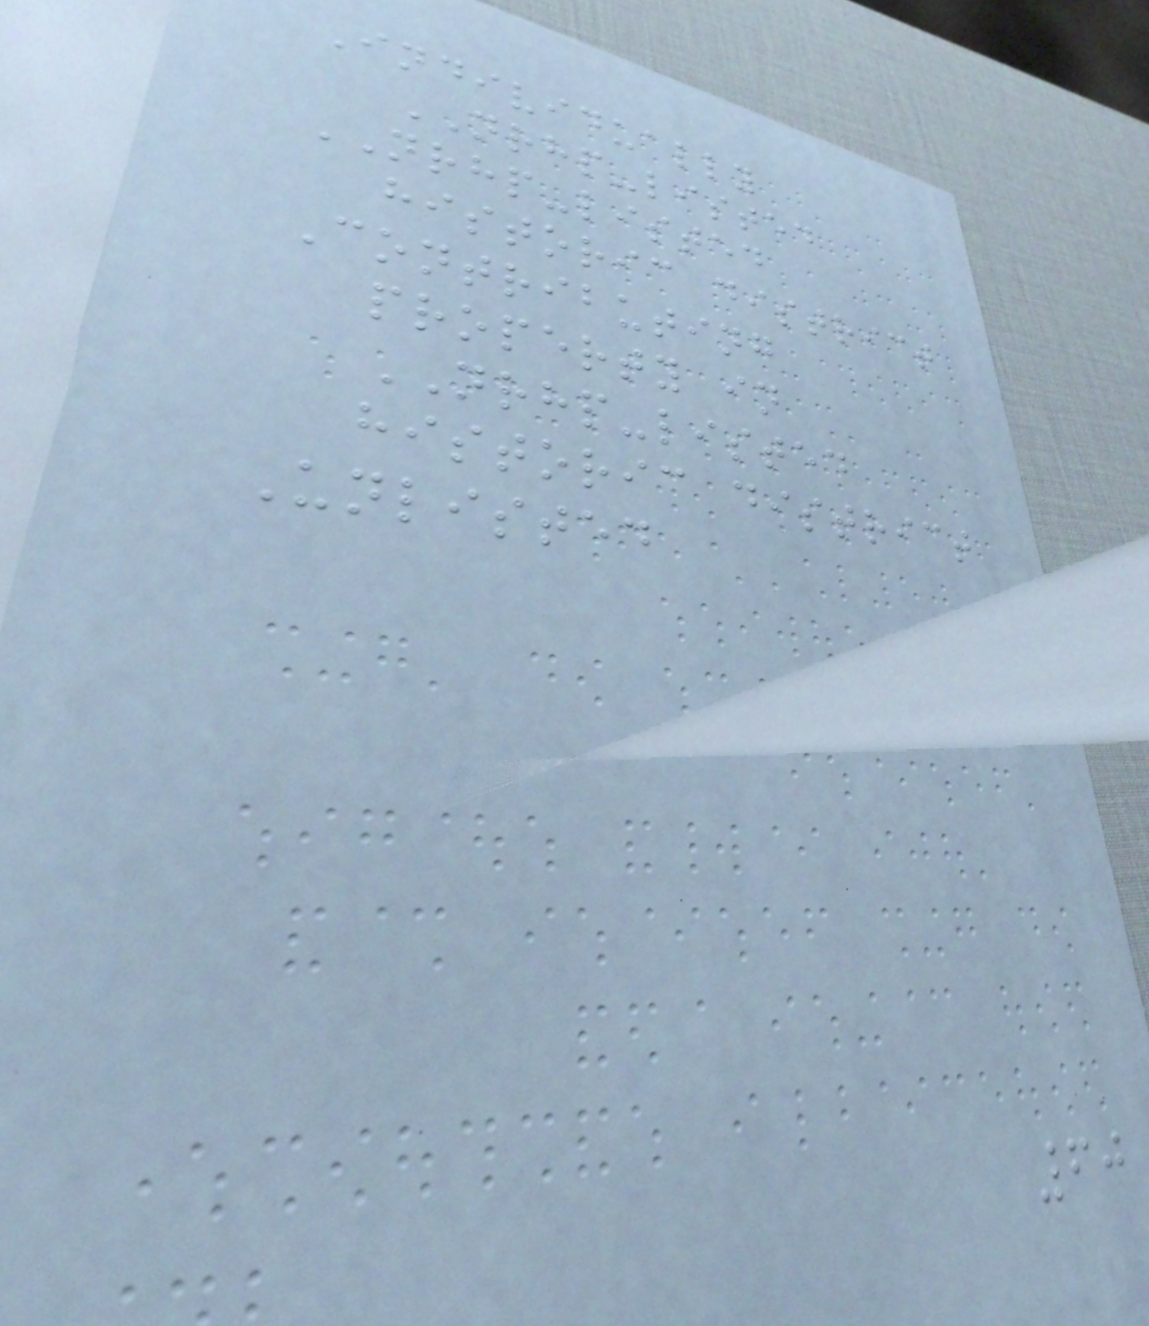Individually
NRHP-listed
NRHP-listed
historic district
Contributing
property in
NRHP-listed
historic district
Unlisted
60
